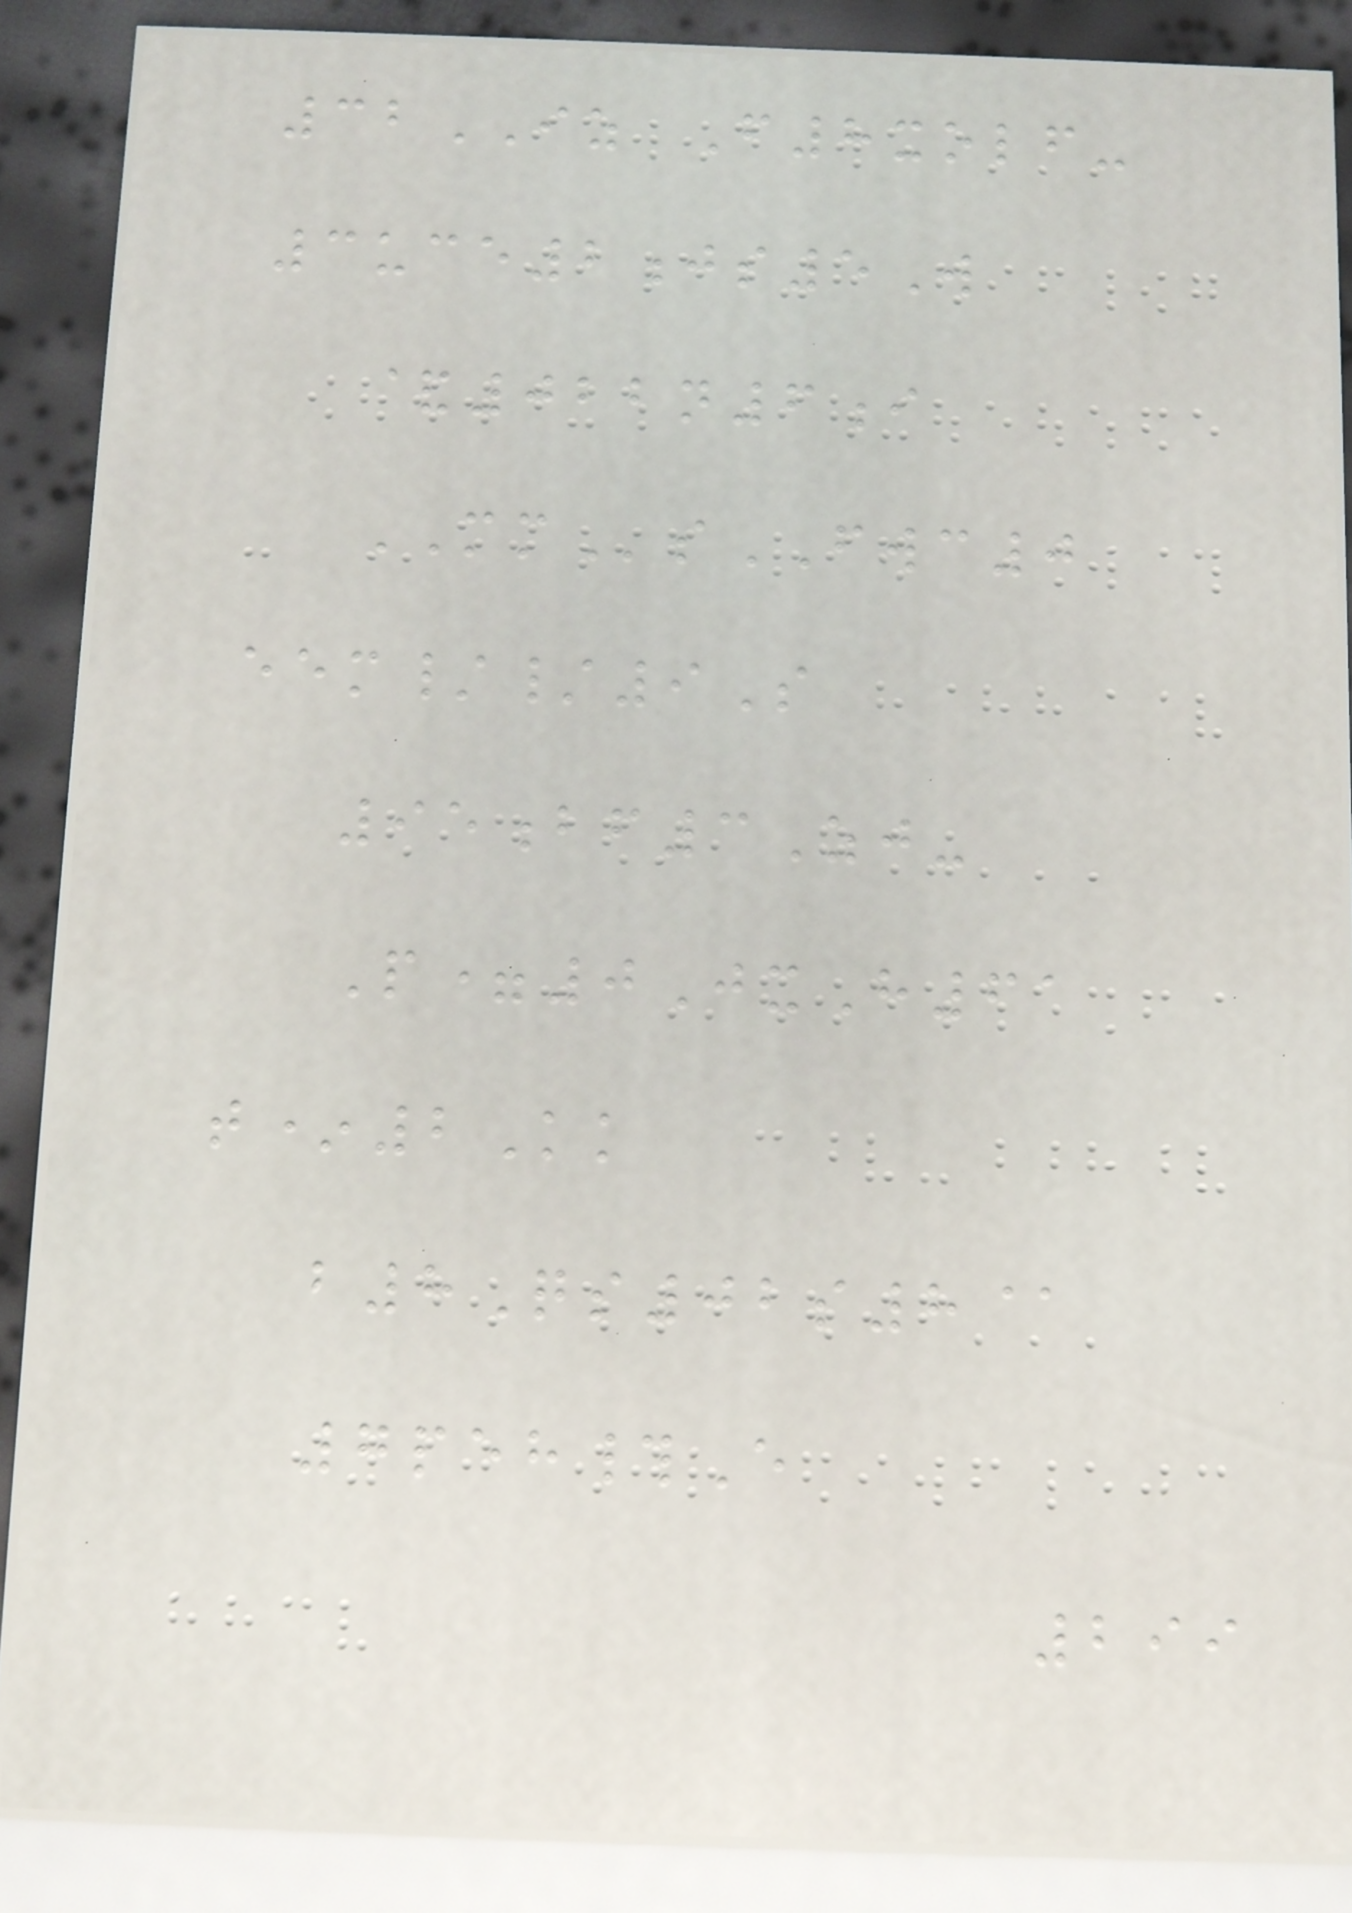32IZ F8xolf-
3uce2js5W
&022n6i
MMsFWC0
eem//9S
95bf3Zj-
P=0JxH61
t*2Kk
b8Qs02s8@
7peh#E
299
